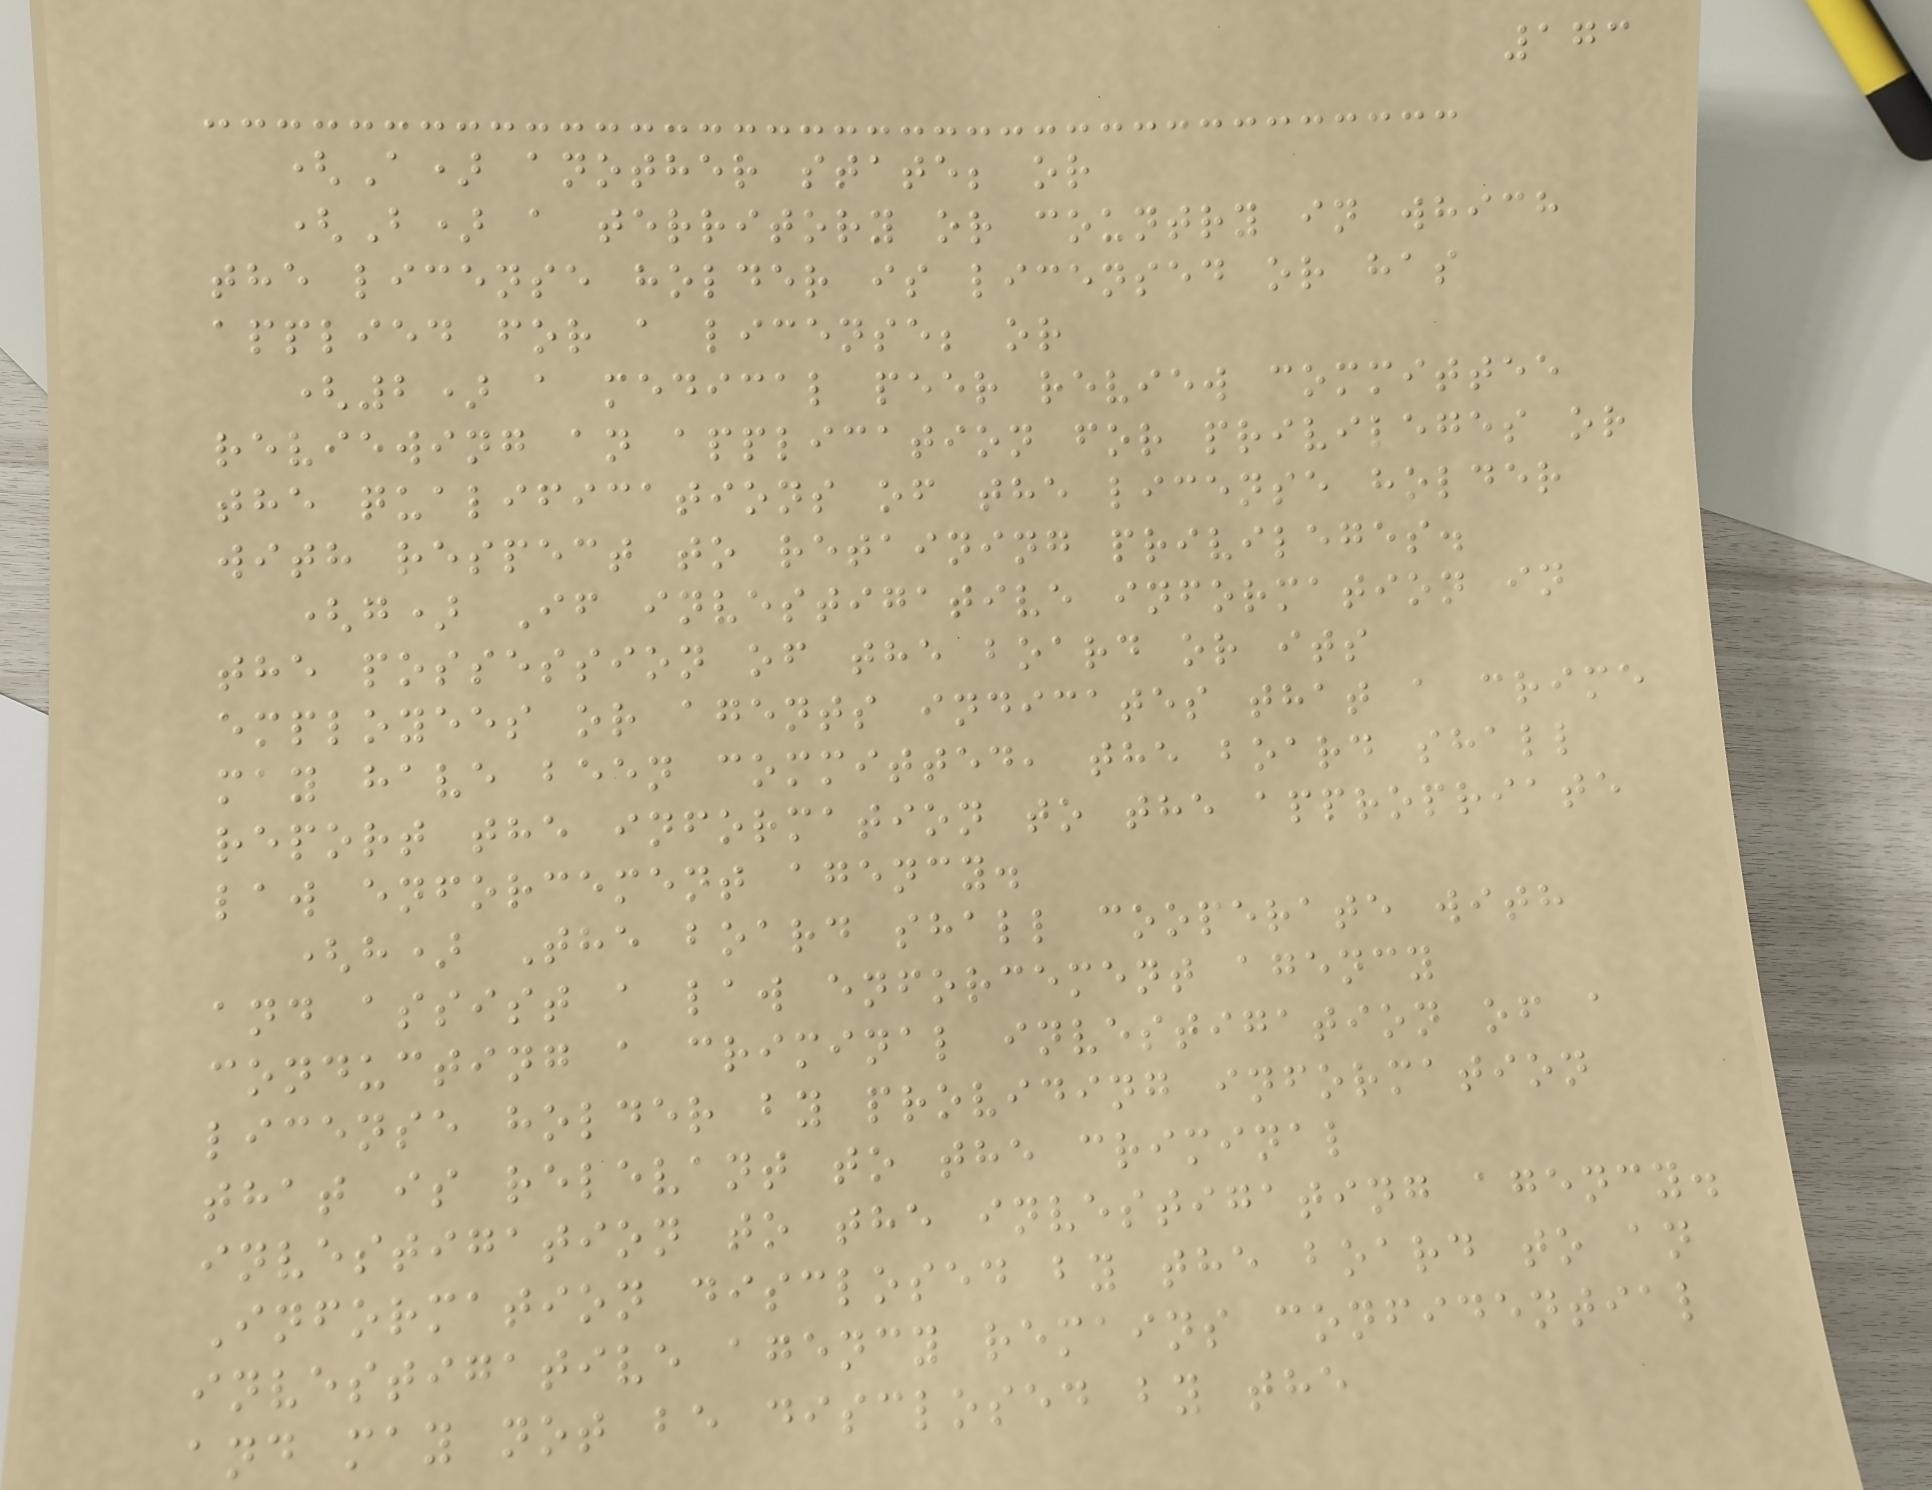173
(A) another state; or
(B) a territory or country in which
the license holder is licensed or has
applied for a license; or
(2) a medical peer review committee
reviewing an application for privileges or
the qualifications of the license holder
with respect to retaining privileges.
(g) If investigative information in
the possession of the board or its
employees or agents indicates that a crime
may have been committed, the board shall
report the information to the appropriate
law enforcement agency.
(h) The board shall cooperate with
and assist a law enforcement agency
conducting a criminal investigation of a
license holder by providing information
that is relevant to the criminal
investigation to the investigating agency.
Information disclosed by the board to an
investigative agency remains confidential
and may not be disclosed by the
